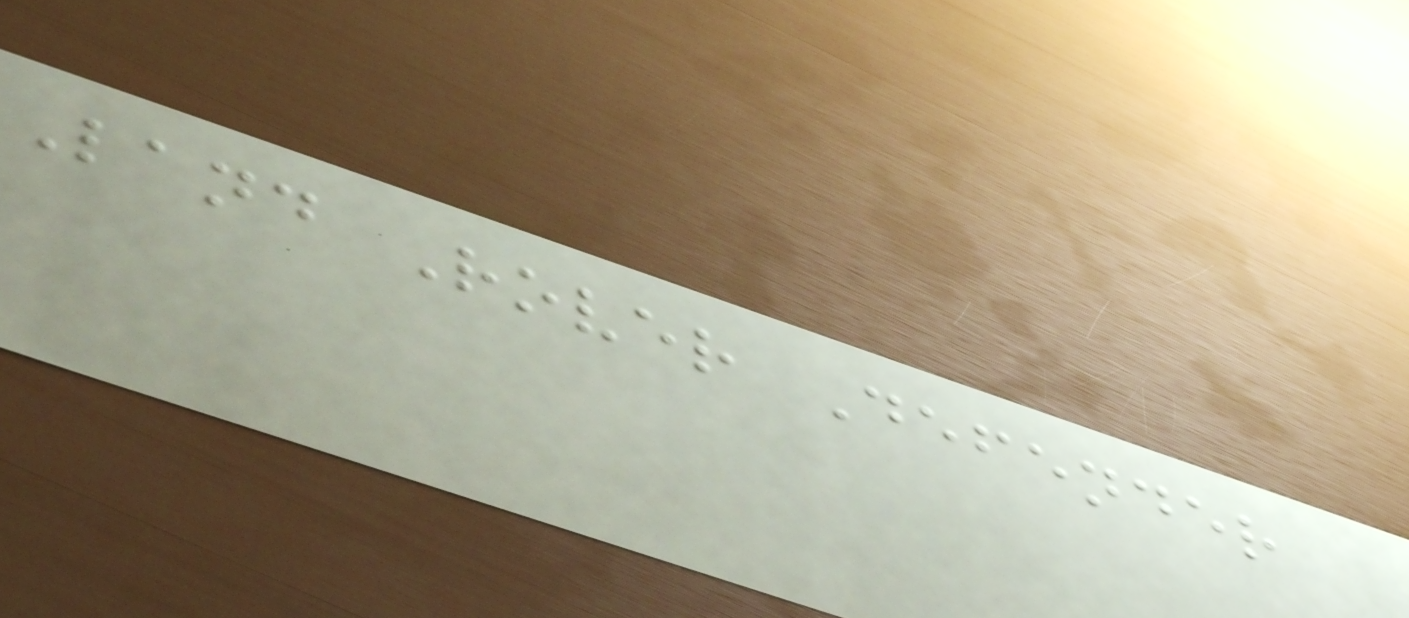Land Rover Defender
